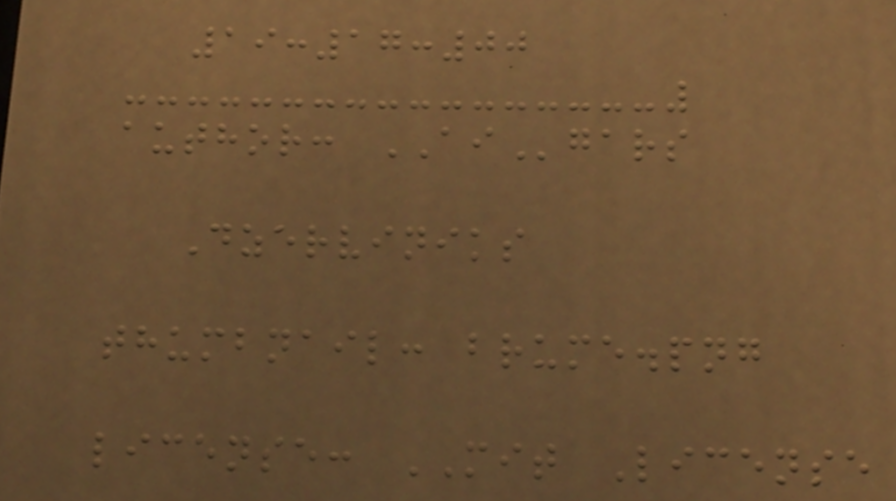19:17:00
author: AIgars
Dzerviniks
thumbnail: brume.png
license: MIT License
